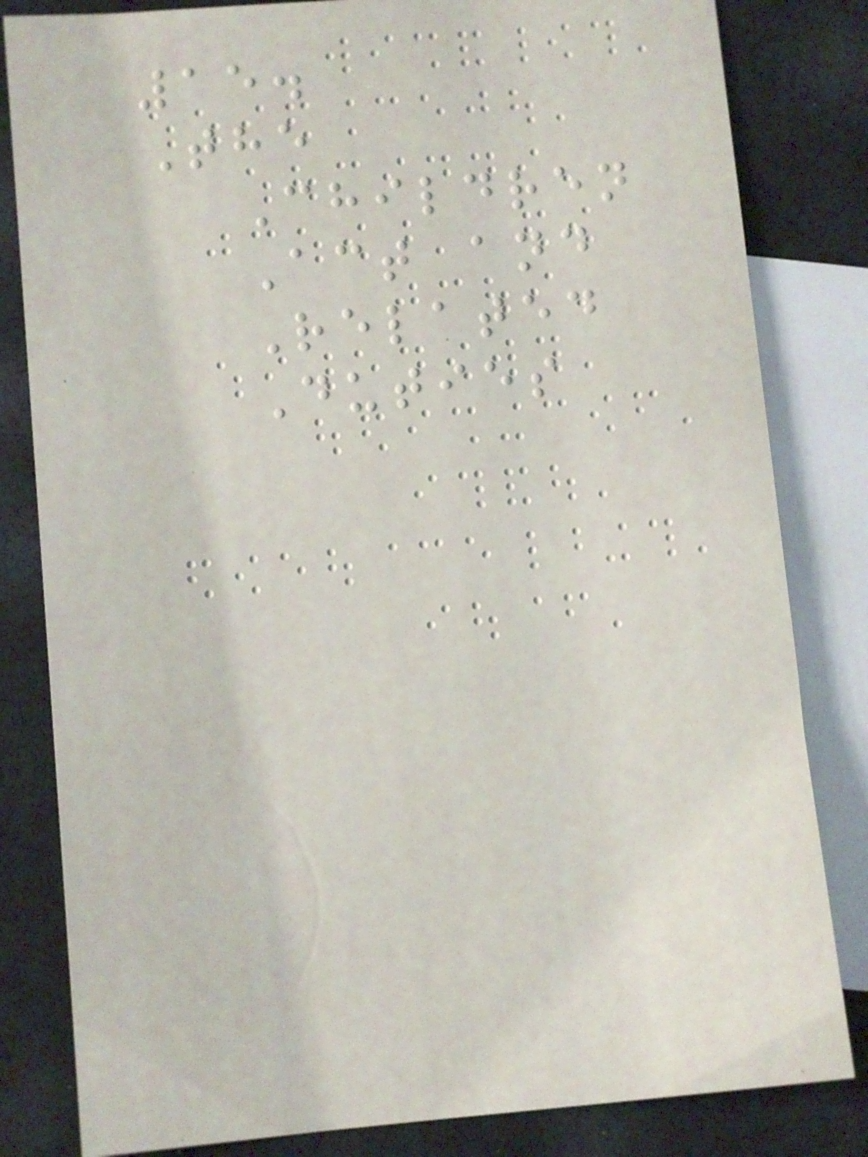15.
The
Children
Act and
Related
Duties
